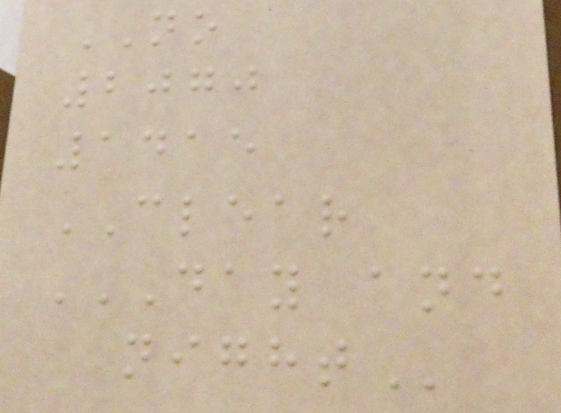NO
2070
1415
CLEAR
DAY AND
NIGHT
